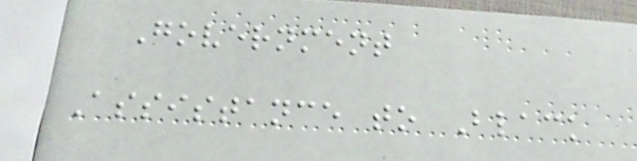Government
Assistance to Black
